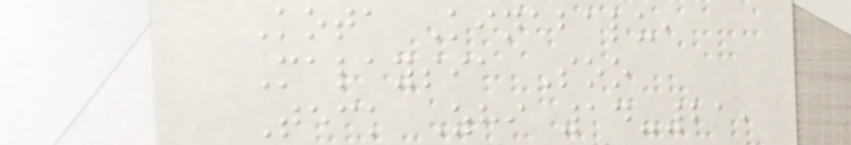Kota Kinabalu,
Malaysia Soo
Teck Zhi 14-21,
